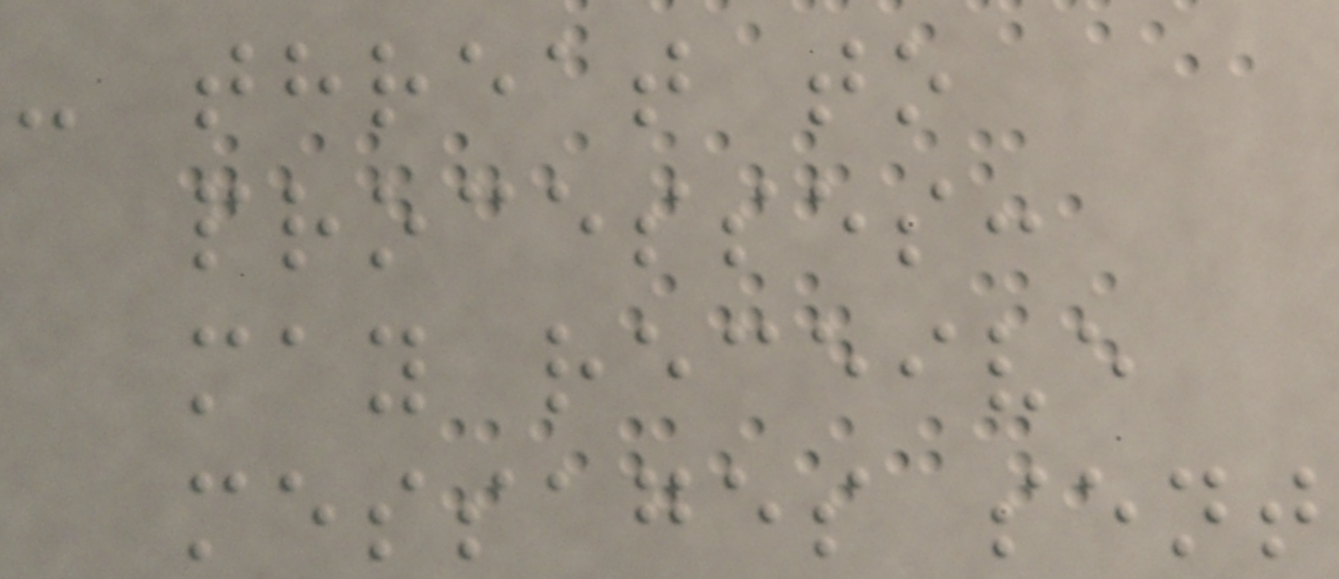- threat to
processes:
may receive
messages sent
